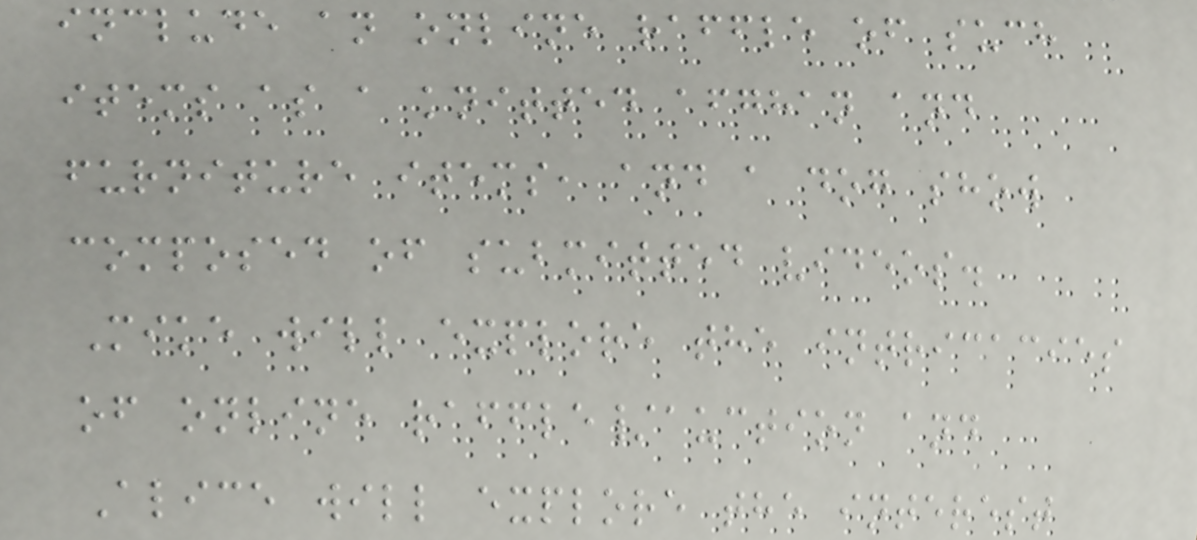include an online raffle of such
items as a knitted afghan and
furniture items, and a dog show
composed of submitted videos.
Mike will explore the intricacies
of online raffle/auction and
Alice will explore the interest
